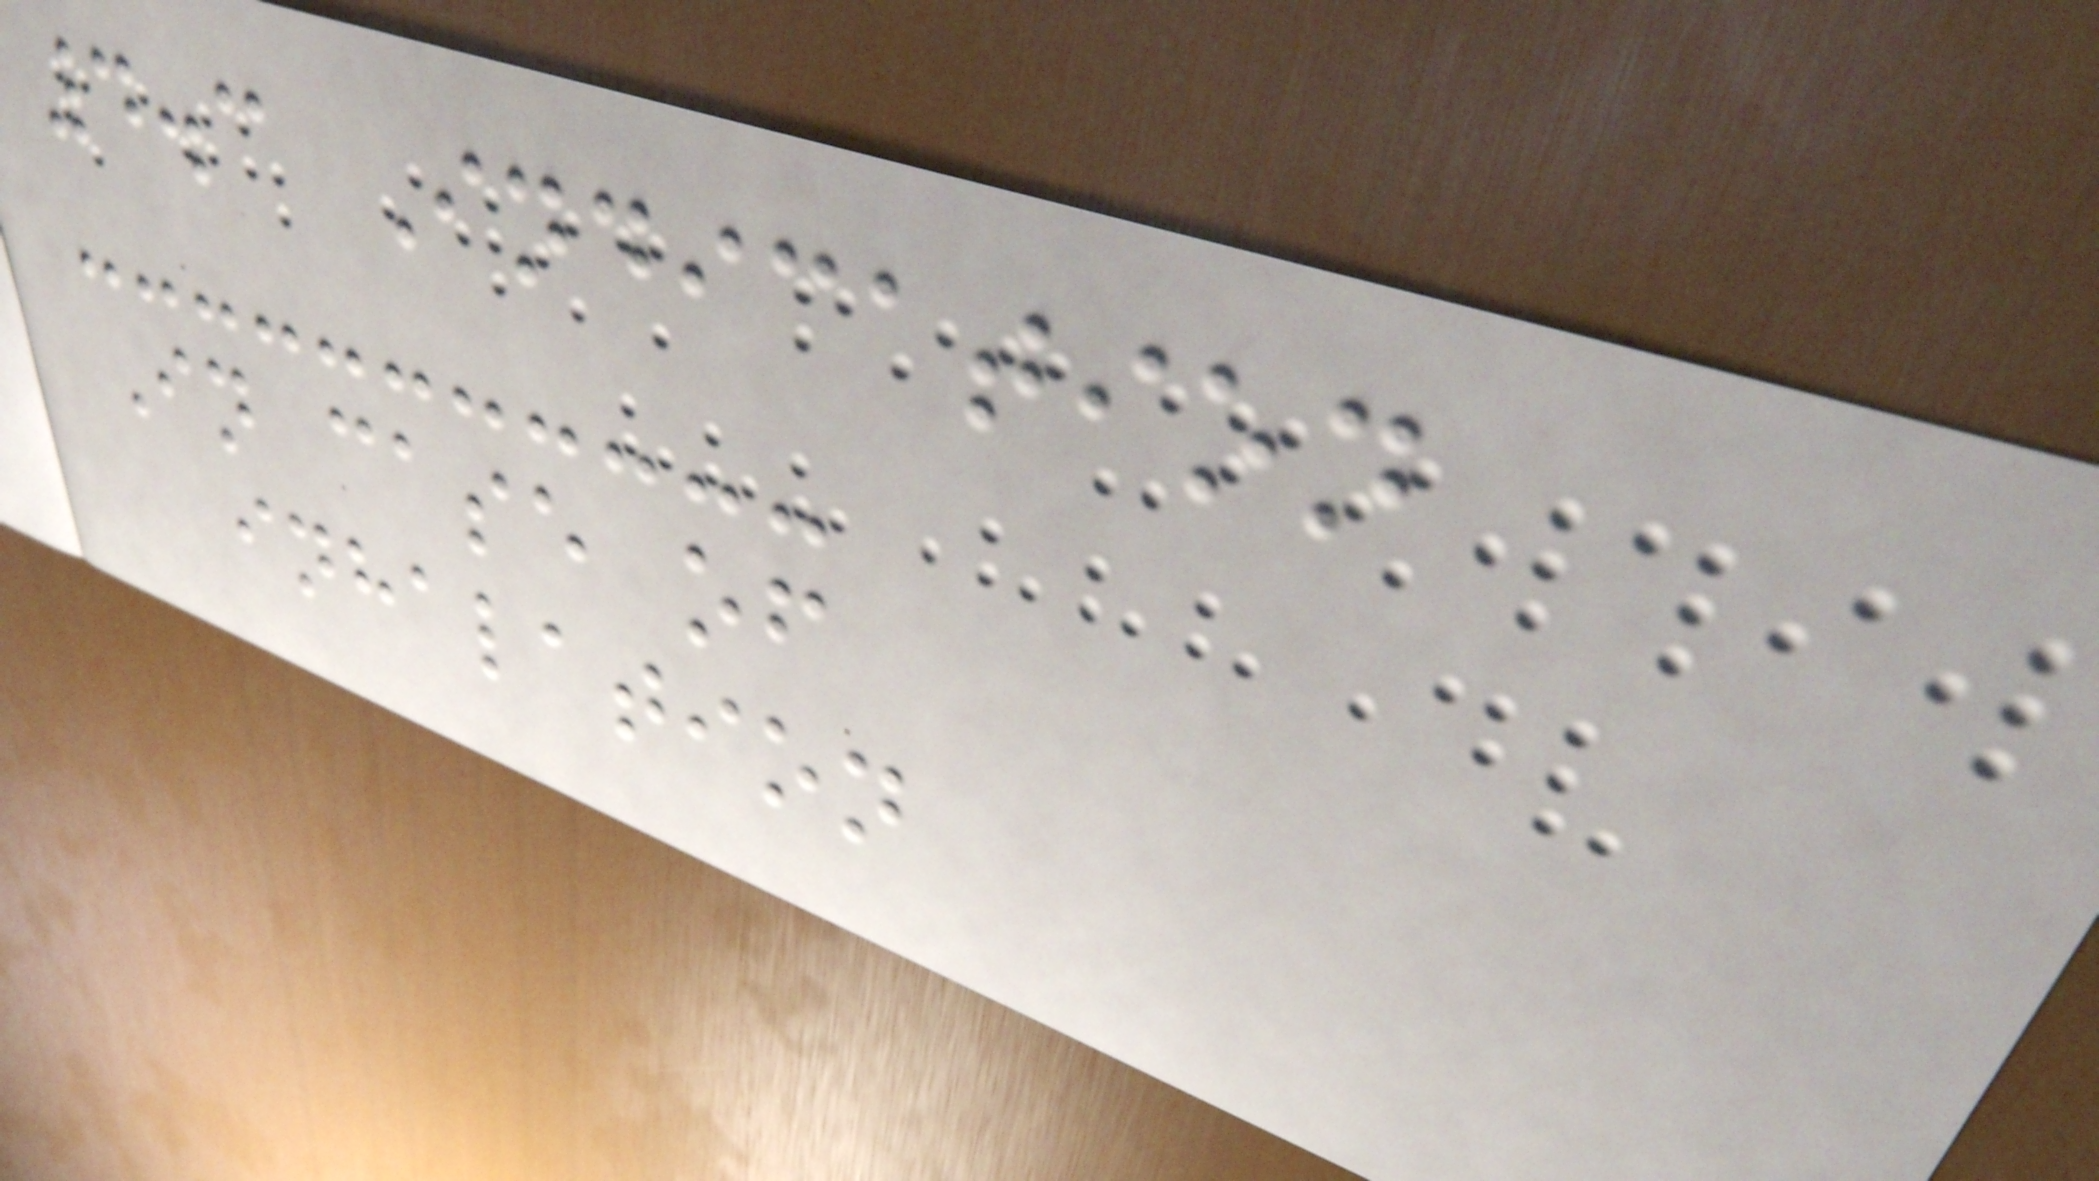4.3 Indication
In case of
inhalation
